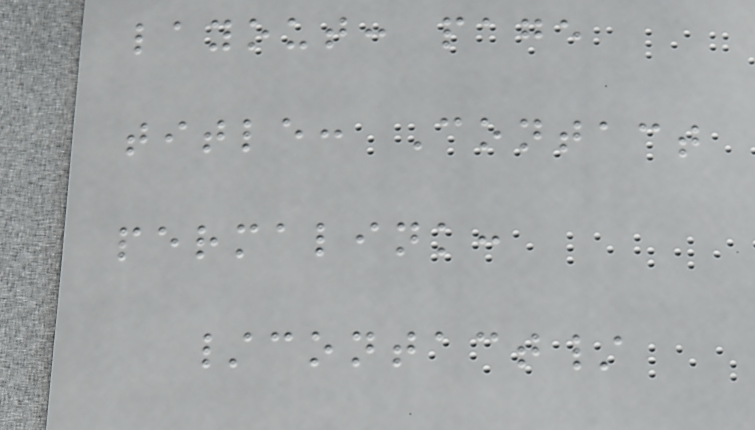layout: page
title: Contact
permalink:
/contact/
